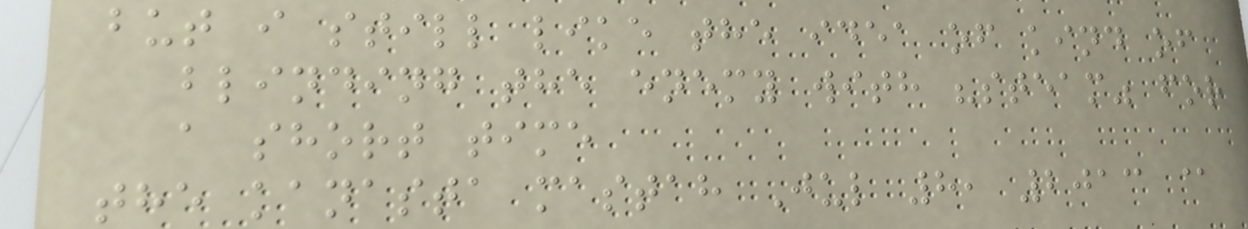but i still like the idea of kind of
blinding the enemy with "steam" for
a short time
the kanasta mastah Jul 8, 2013 @
